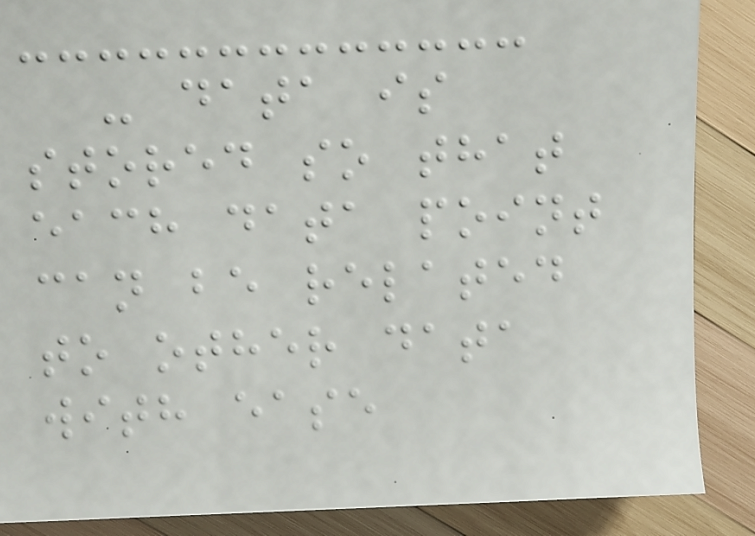- data is
stored so that
each data point
can be related
to other data
with ease
